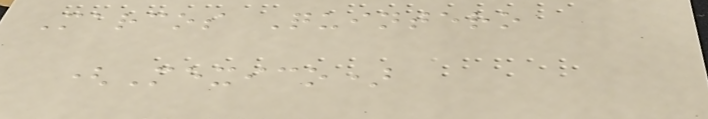Marcos Quintero
(Mexico)
